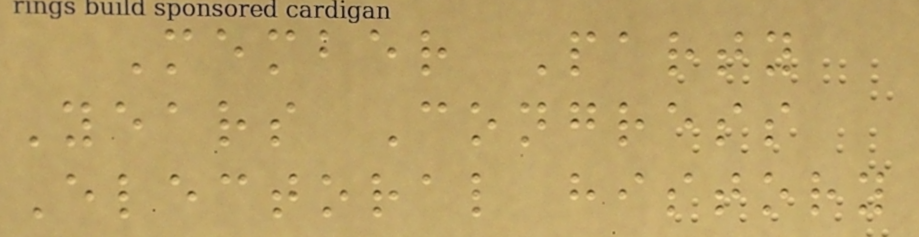Member Party
Years Congress
Electoral history
